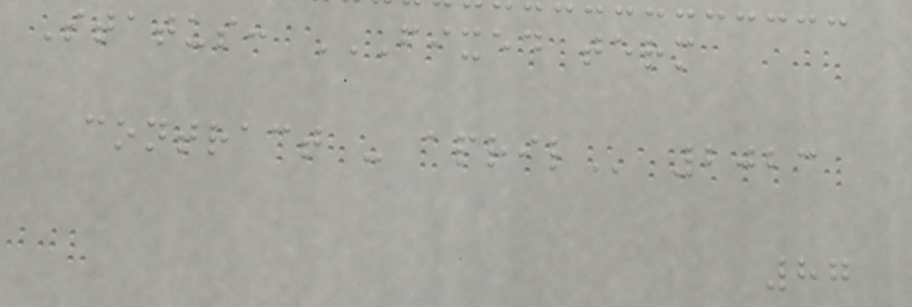Status: FIXED TERM
CONTRACT - APRIL 2023
87
